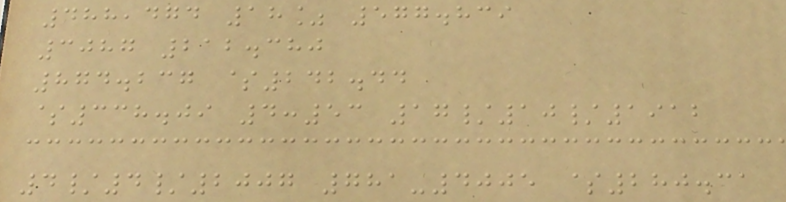488,474 18% 577.839
3087 212.380
874.237 $242.44
$338.09 4:53 17/10/1912
4/4/2007 781-4005 $280.31
